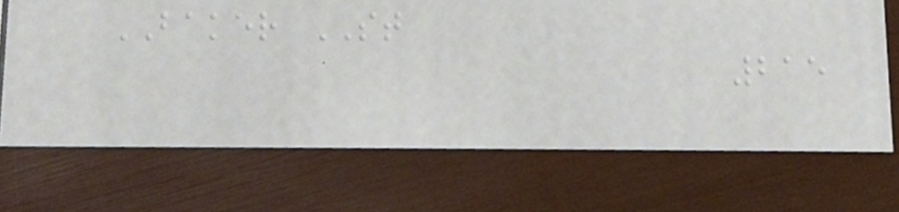BAKER ST
215
